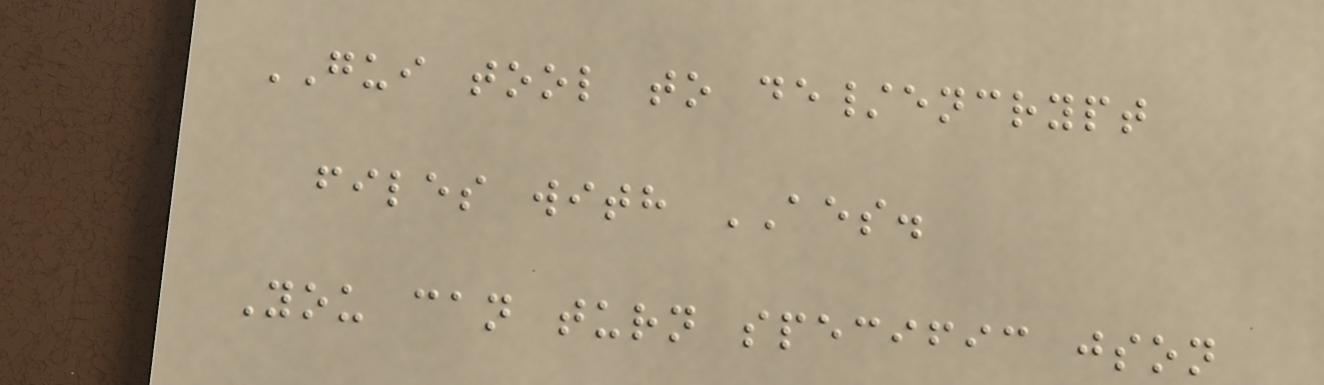GUI tool to de/encrypt
files with AES.
You can turn specific json
